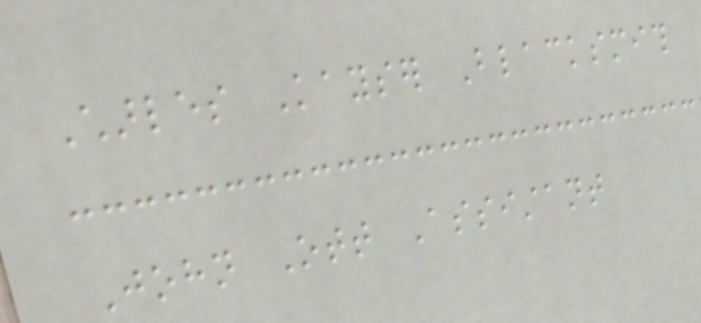Charles Kayser Blacksmith
John Ott Assistant
